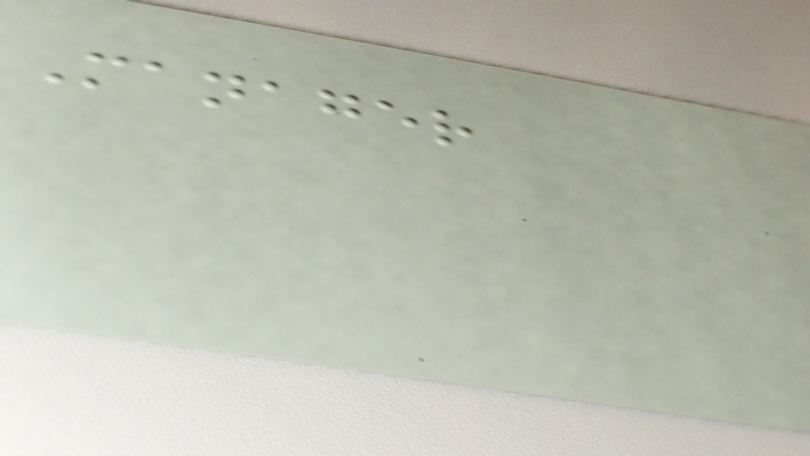Manager
